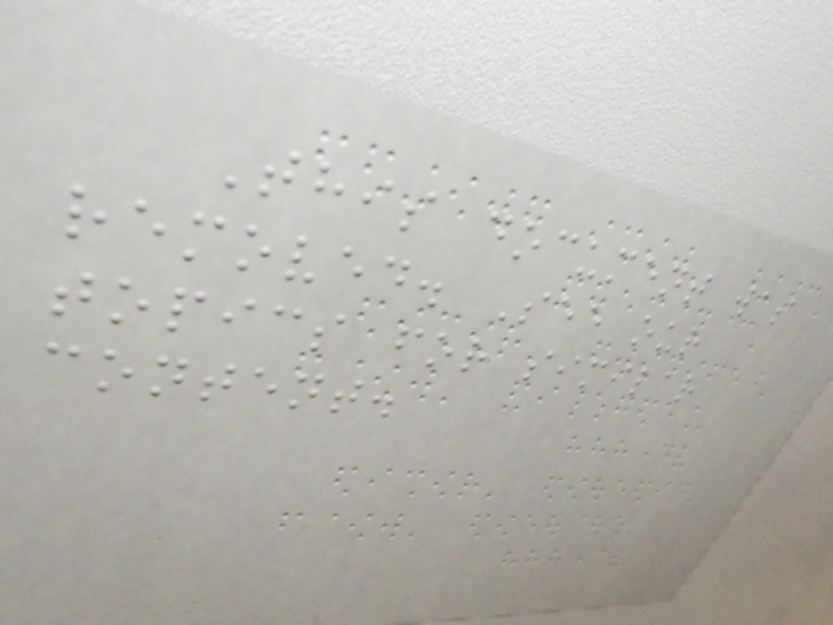This document was
removed. See our
topics for similar
content.
